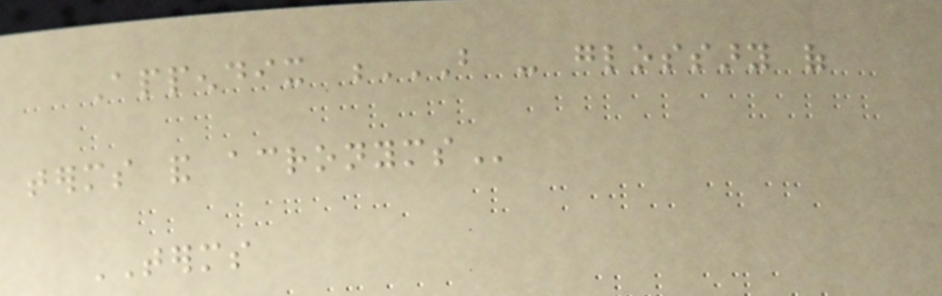Appendix B - GLOSSARY OF
TERMS AND ACRONYMS
TERMS
